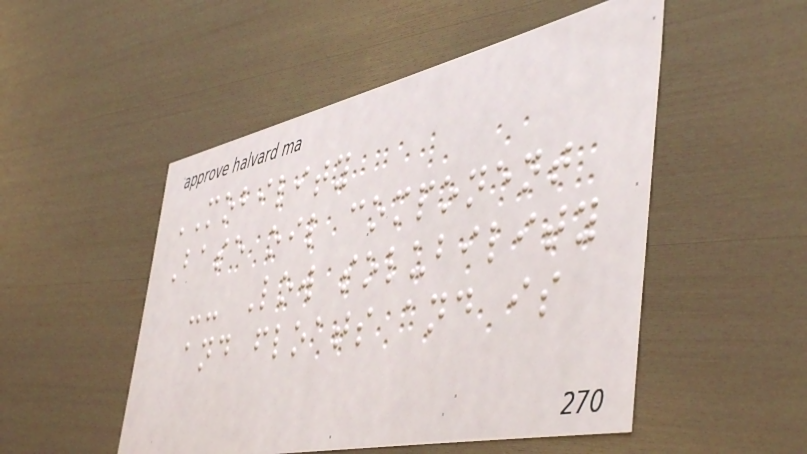MOBILITY
Base oil component
-- Low solubility
and floats and is
